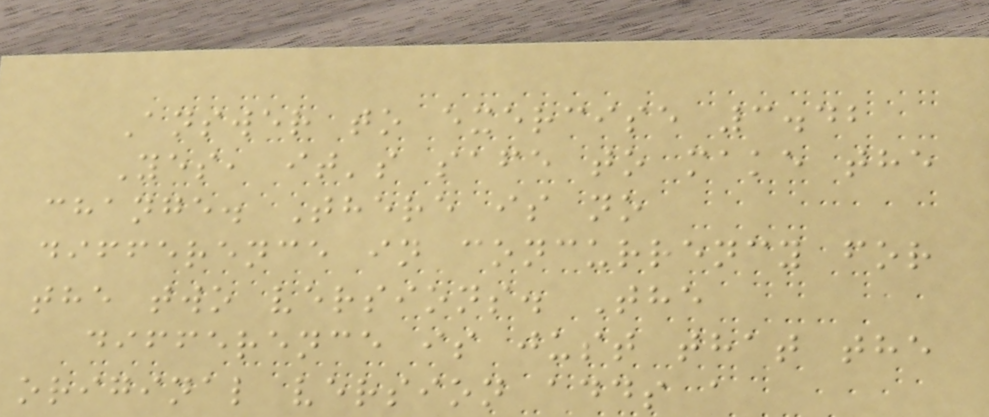Answer to exercise 3.42
Yes, it's safe to make the
change. There is no
difference in concurrency for
the two versions. The
difference is just that the
original version adds a
